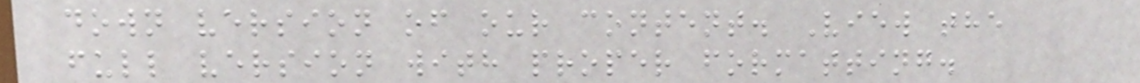down version of our content. View the
full version with proper formatting.
